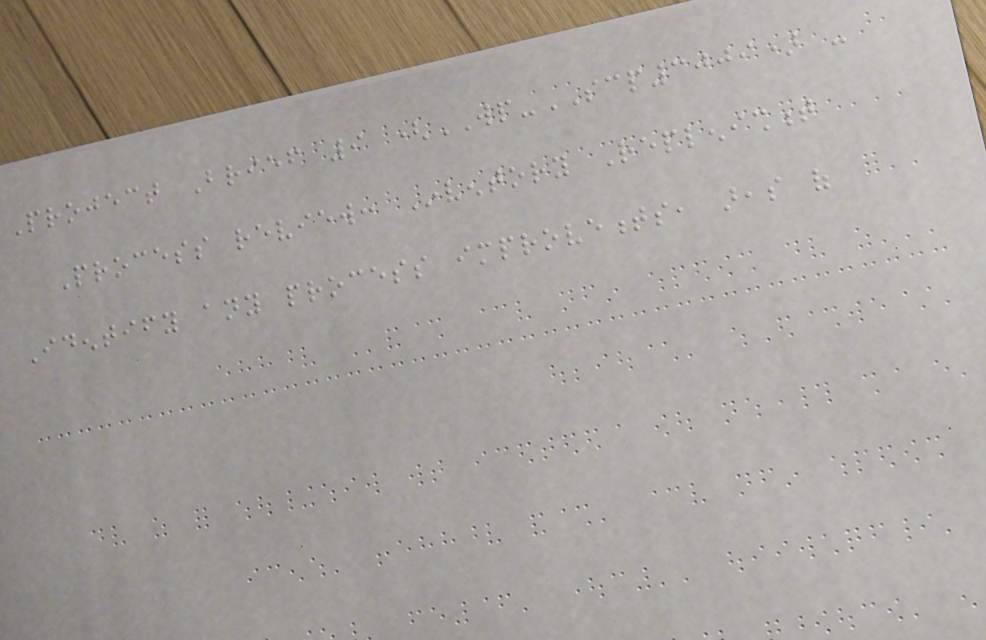Project Brief 9 (WP-SCP3009) -
Process review: Inventory Replenishment
Identify any process improvements, areas of
